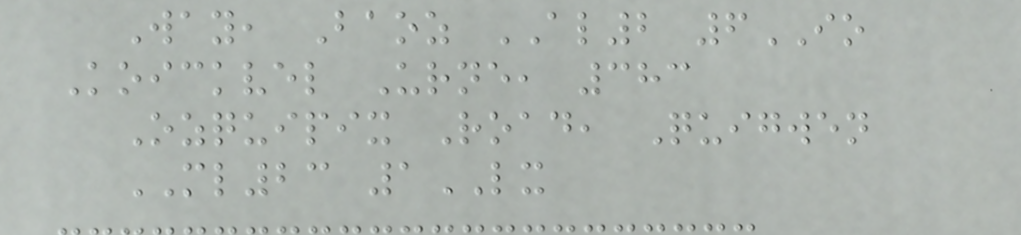Way, Baoz AL2 6IO
Koickvel Urne, 383
Ozquipix Road, Quigwen
ML23 1LX
